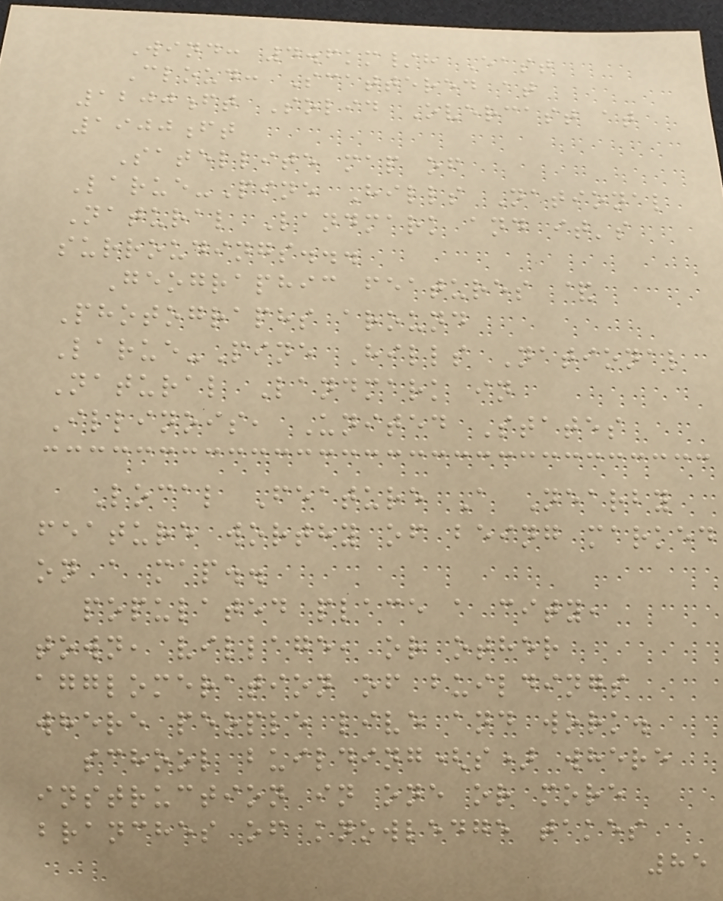Wind: 4.6km/h East
Cloud: Scattered at
1200ft Solid Overcast at
1900ft
Satellite map of
Larue-Pine Hills National
Natural Landmark and it's
surroudings...
Geographic features &
Photographs around
Larue-Pine Hills National
Natural Landmark in
Illinois, United States
Local Feature A Nearby
feature worthy of being marked
on a map..
populated place a city,
town, village, or other
agglomeration of buildings
where people live and work.
school building(s) where
instruction in one or more
branches of knowledge takes
85
